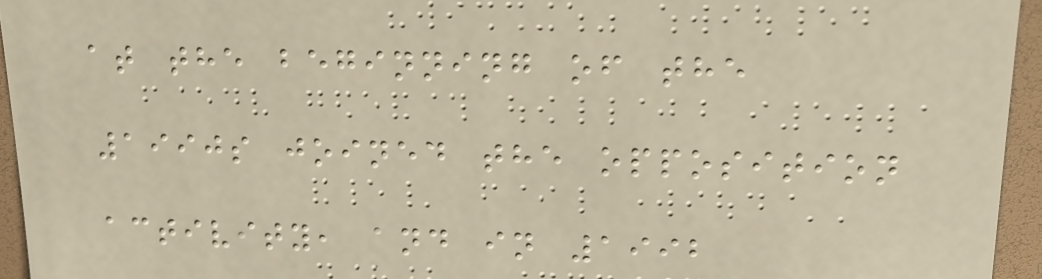at the beginning of the
1990s joined the opposition
activity, and in 1992
